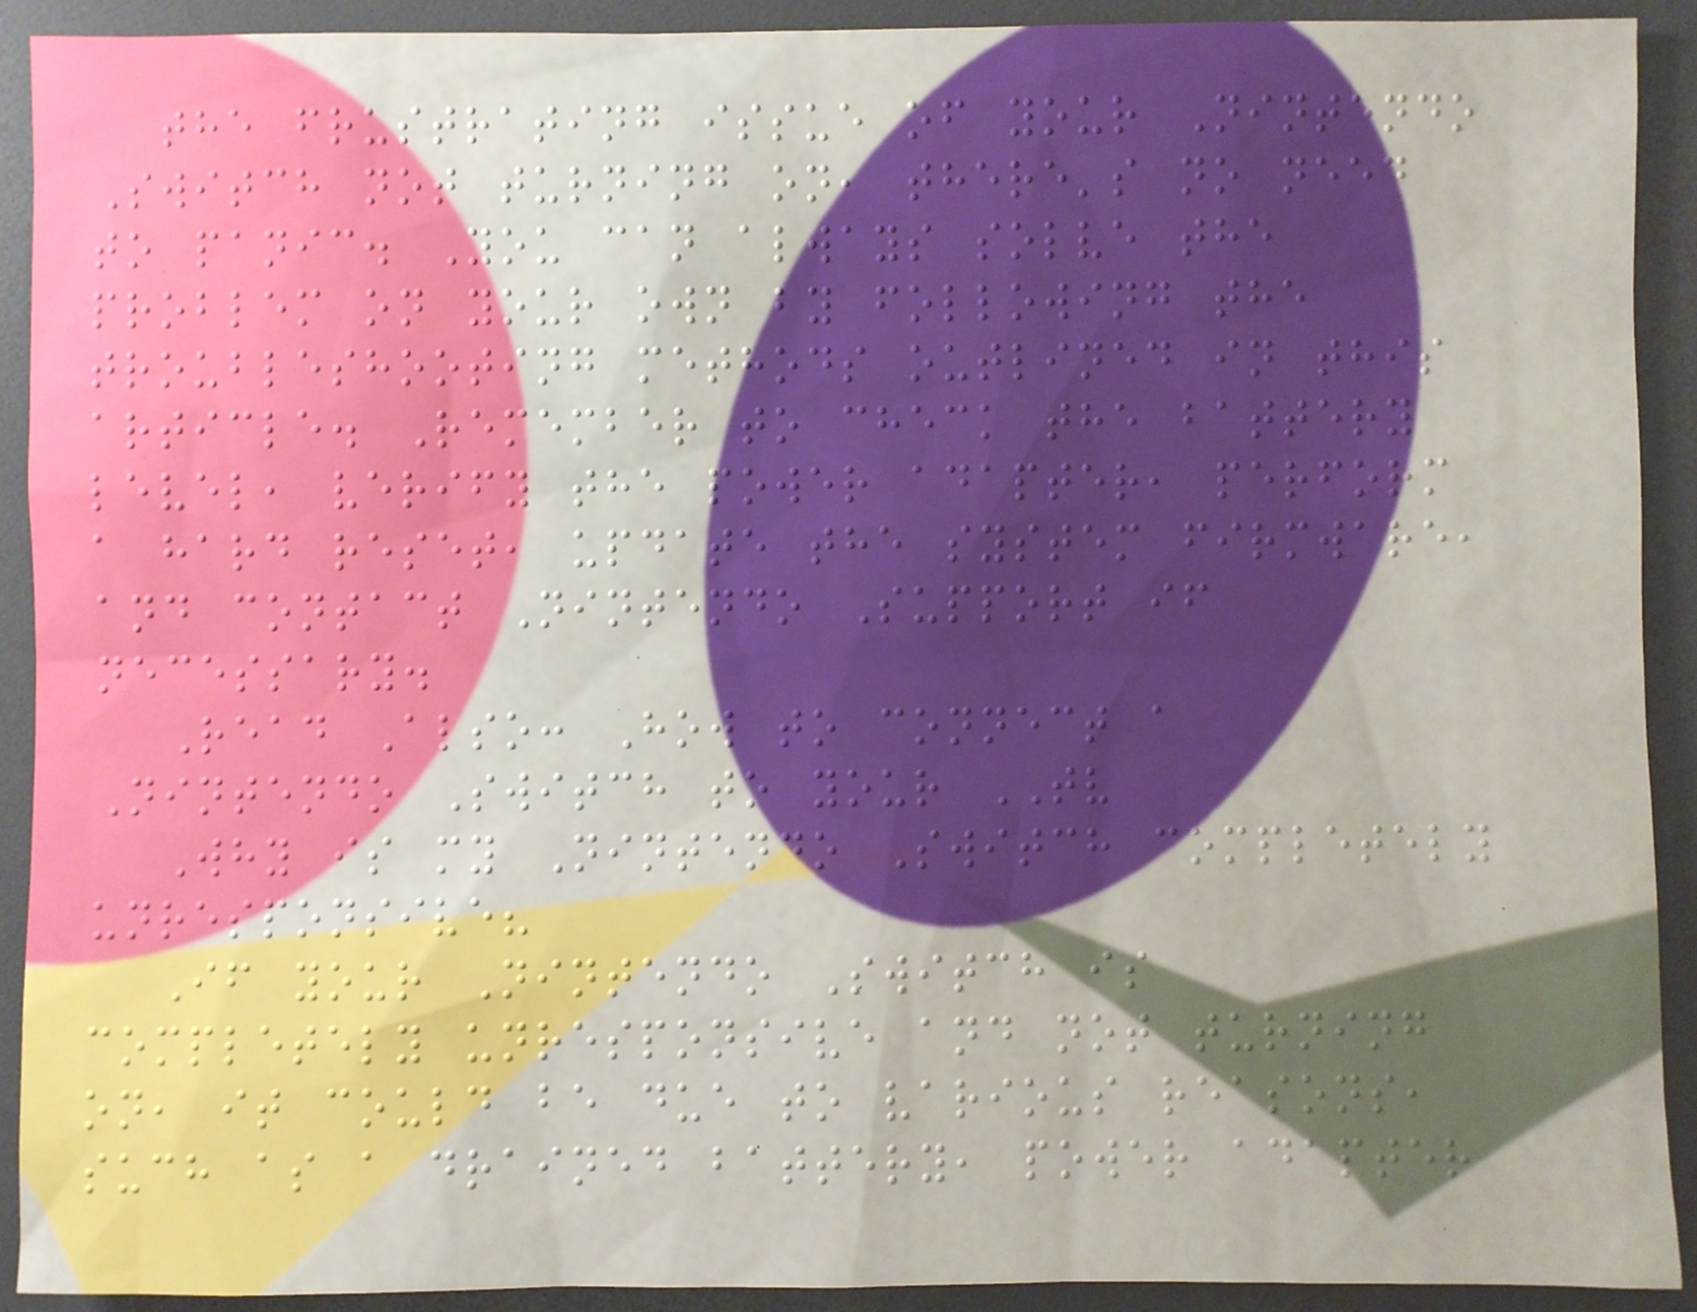the frustrating issue of your Nintendo
Switch not turning on, there's no need
to panic. You can always solve the
problem on your own by following the
troubleshooting methods outlined in this
article. Remember to check the battery
level, verify the power adapter, perform
a hard reset, update the system firmware,
and contact Nintendo Support if
necessary.
Read Also: How to connect a
Nintendo Switch to your TV
Why is my Nintendo Switch completely
unresponsive?
If your Nintendo Switch is
completely unresponsive and not turning
on, it could be due to various reasons,
such as a drained battery, power adapter
